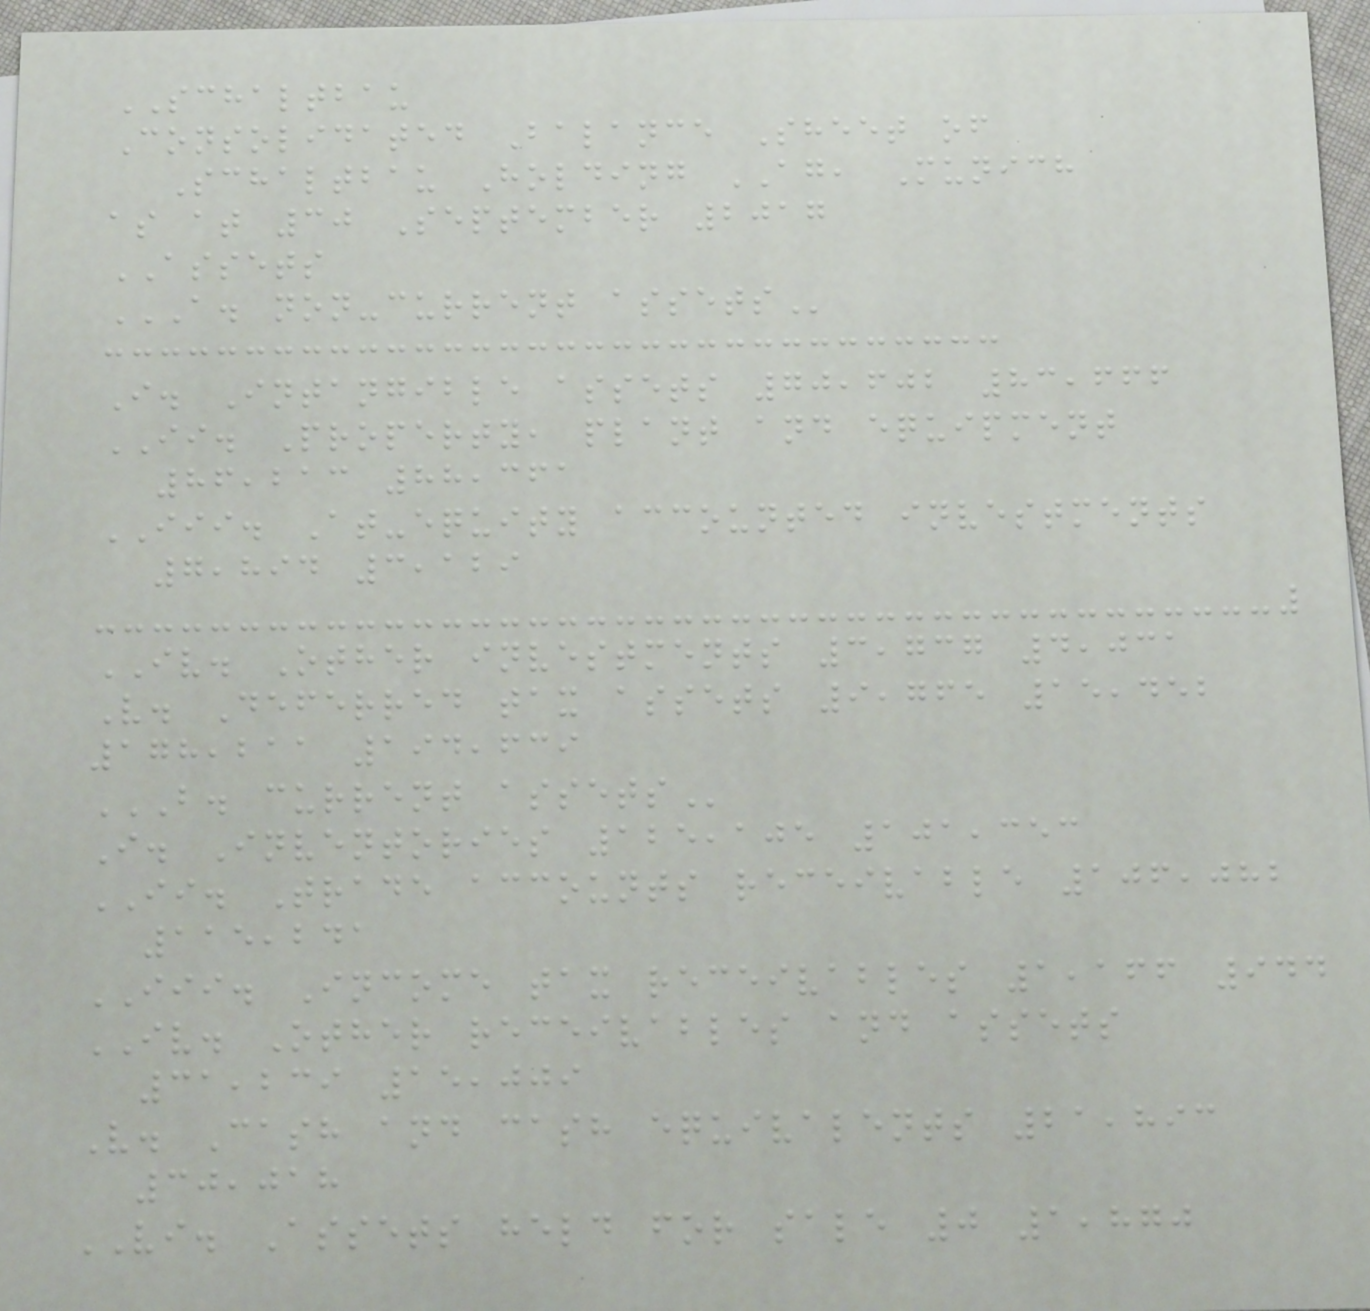SCHALTBAU
Consolidated Balance Sheet of
Schaltbau Holding AG, Munich
as at 30 September 2017
ASSETS
A. NON-CURRENT ASSETS
I. Intangible assets 70,602 83,666
II. Property, plant and equipment
86,213 88,361
III. At-equity accounted investments
7,894 3,129
IV. Other investments 3,737 4,031
V. Deferred tax assets 9,765 15,452
178,211 194,639
B. CURRENT ASSETS
I. Inventories 125,105 101,353
II. Trade accounts receivable 106,082
115,241
III. Income tax receivables 1,166 944
IV. Other receivables and assets
31,239 15,009
V. Cash and cash equivalents 21,893
30,018
VI. Assets held for sale 0 1,870
